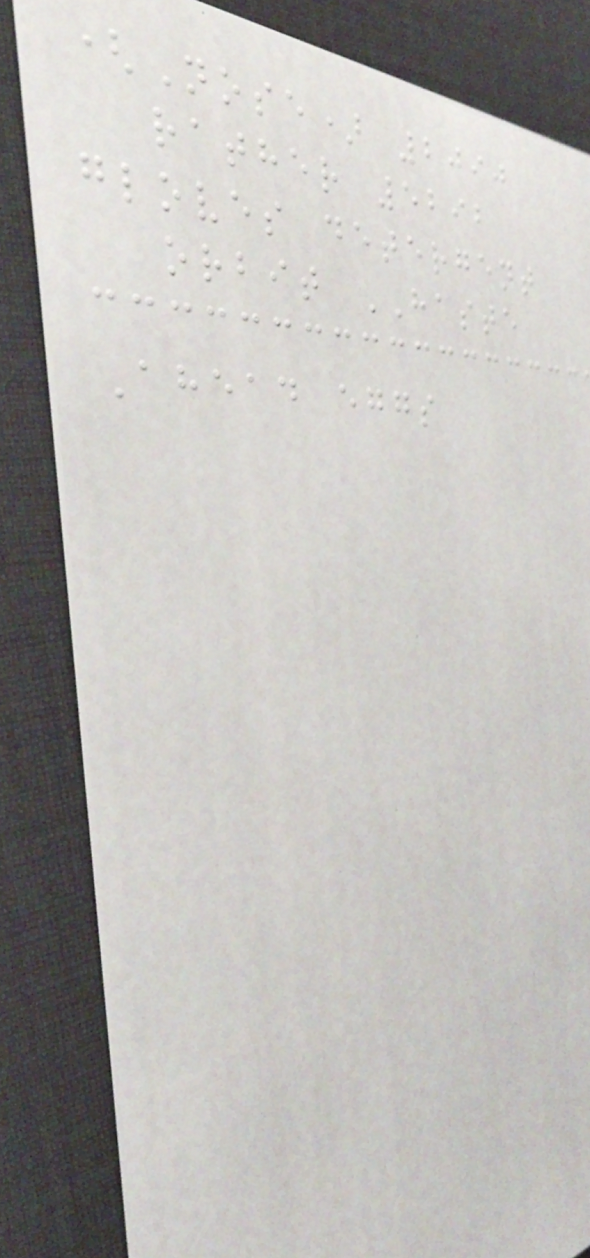(Nose) 2090
rather 5292
gloves detergent
orbit HASTE
Ahead eggs
